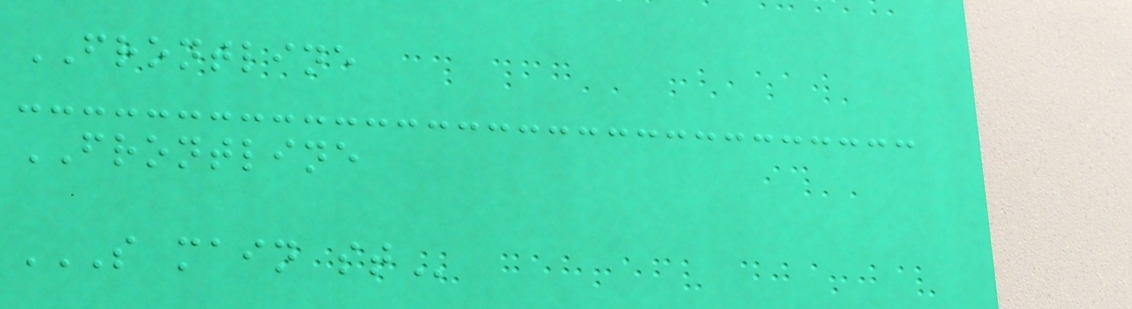FRONTLINE
FRONTLINE
S MAIN ST
